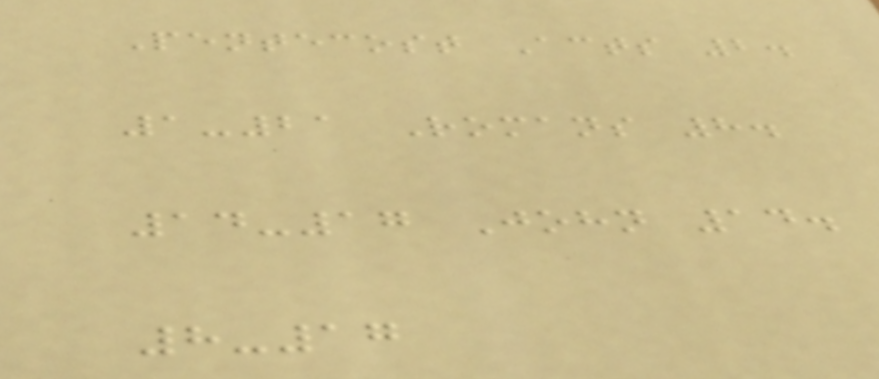Pentecost Acts 2.
1-21 Romans 8.
14-17 John 14.
8-17
